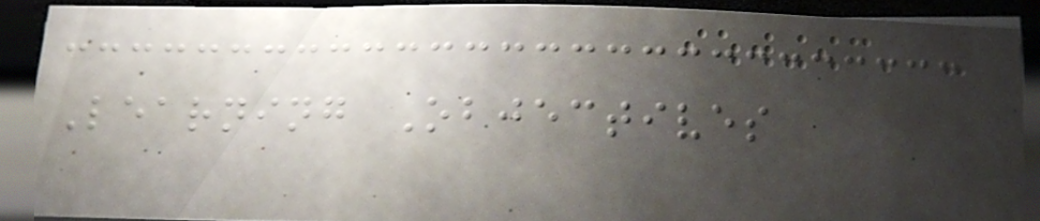Learning Objectives
